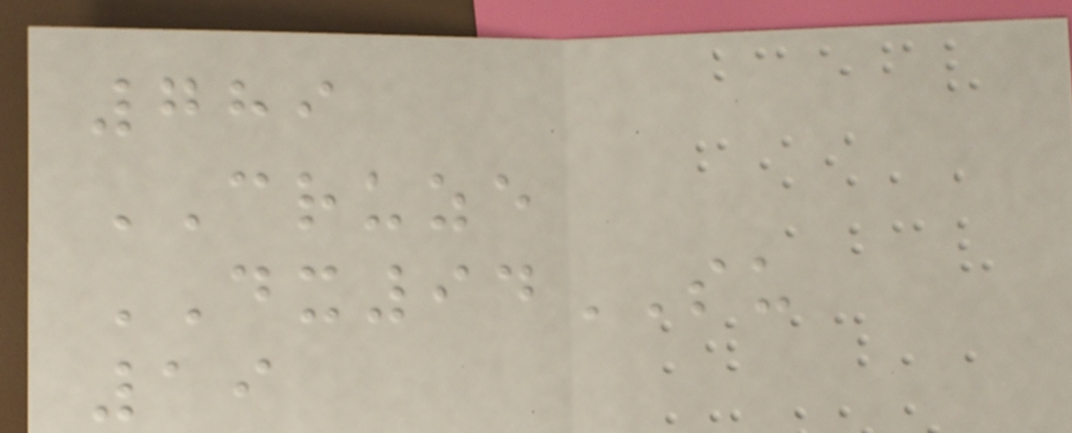789
CRUZE
DX94SU
19
